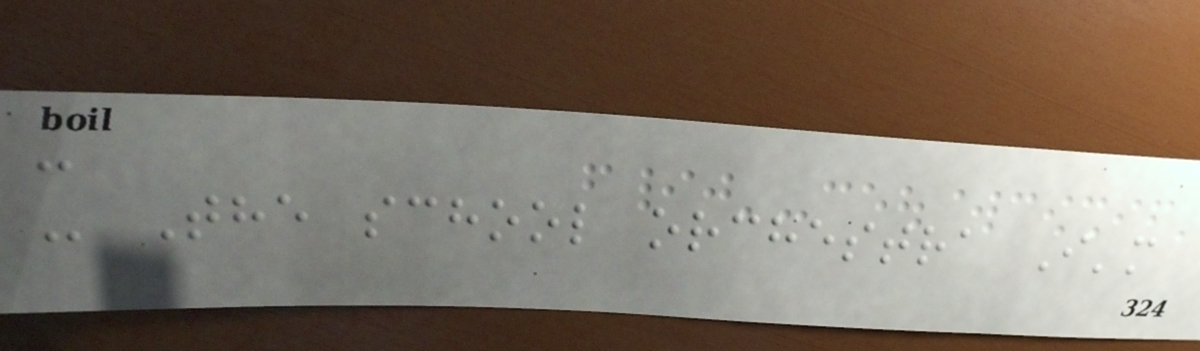-
- The school orchestra I'm
